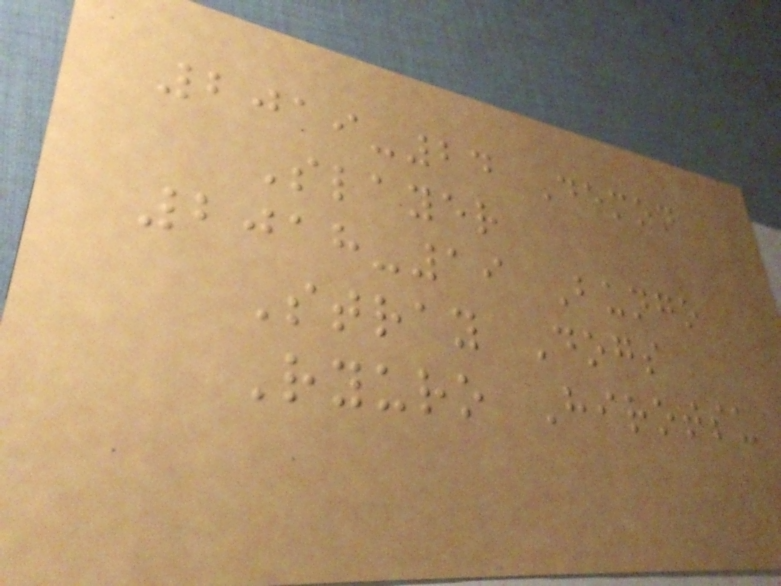2019-24 Demon
Slayer
2018-19 Bungo
Stray Dogs
Ryuro Hirotsu
